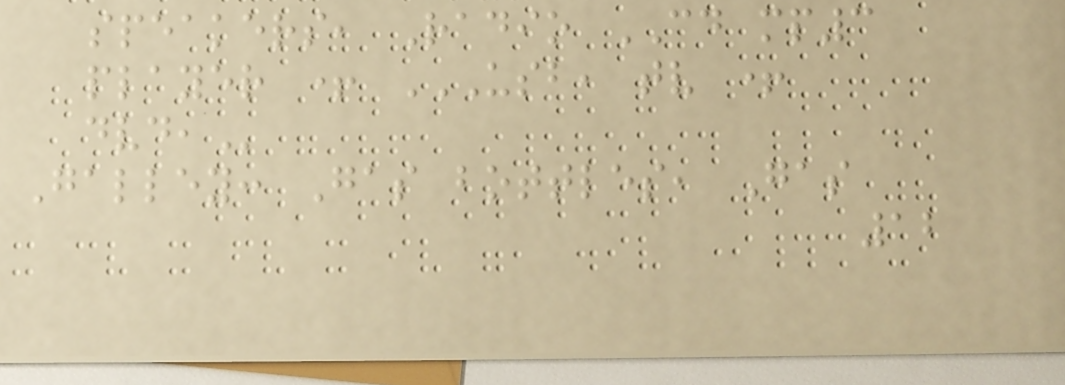speakers, Radio CD mp3
player + USB, TV +
DVD,
Galley: Gas bottles, Gas
12
